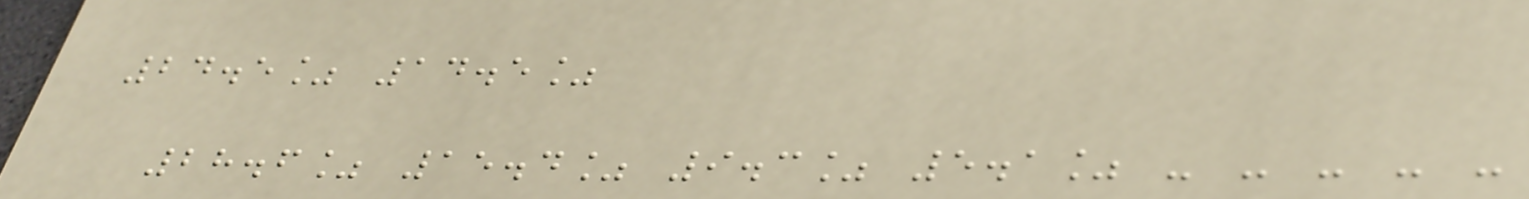24.5% 14.5%
28.6% 15.4% 9.3% 5.1% - - - - -
